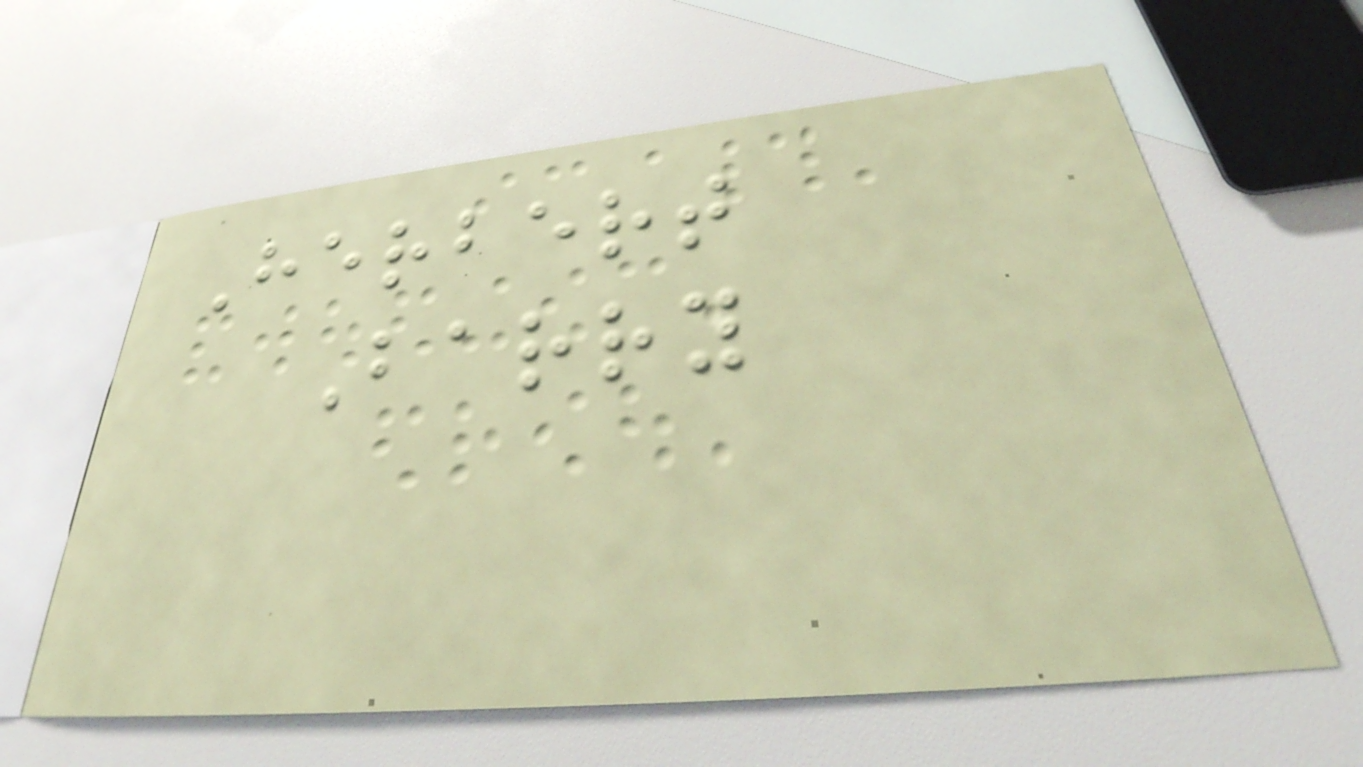Herbert
Barry
